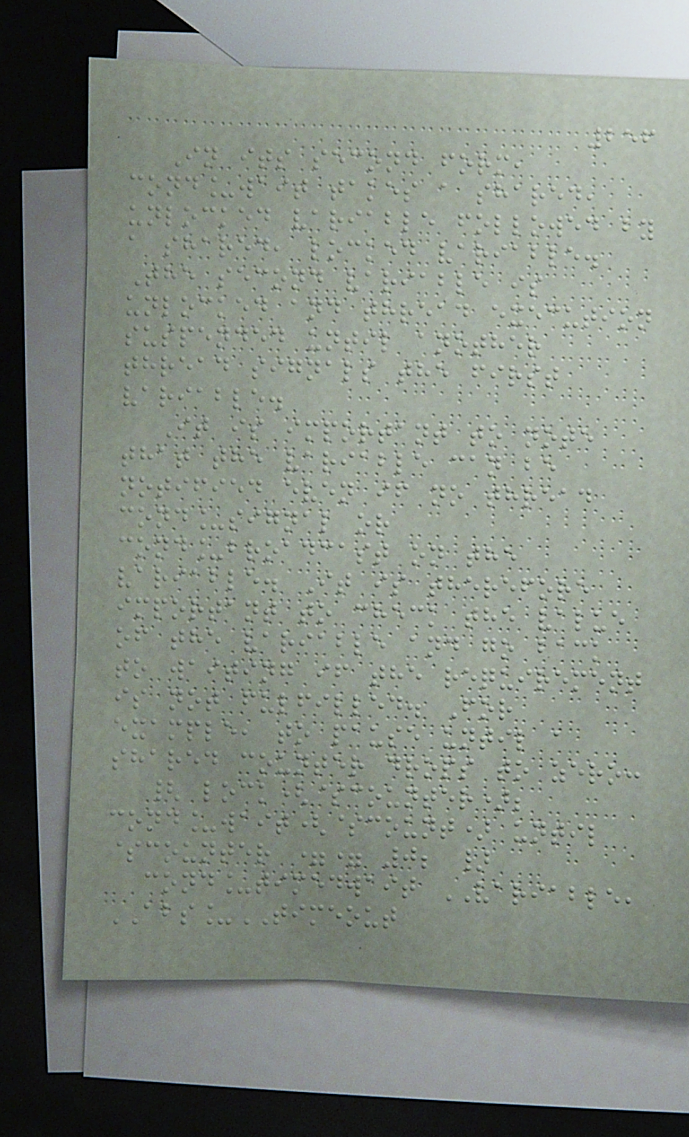256
In its second form,
cond_wait takes a shared,
unlocked variable followed by
a shared, locked variable.
The second variable is
unlocked and thread execution
suspended until another
thread signals the first
variable.
It is important to note
that the variable can be
notified even if no thread
cond_signal or
cond_broadcast on the
variable. It is therefore
important to check the value
of the variable and go back
to waiting if the requirement
is not fulfilled. For
example, to pause until a
shared counter drops to zero:
{ lock($counter);
cond_wait($count) until
$counter == 0; }
cond_timedwait VARIABLE,
ABS_TIMEOUT
